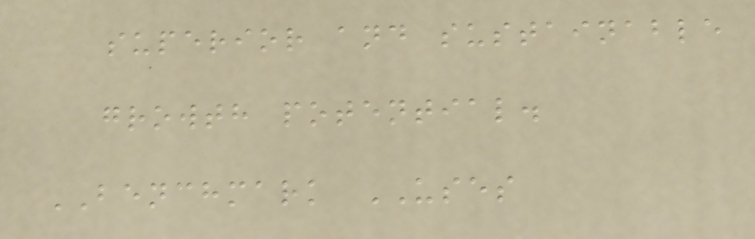superior and sustainable
growth potential.
BENCHMARK USES
